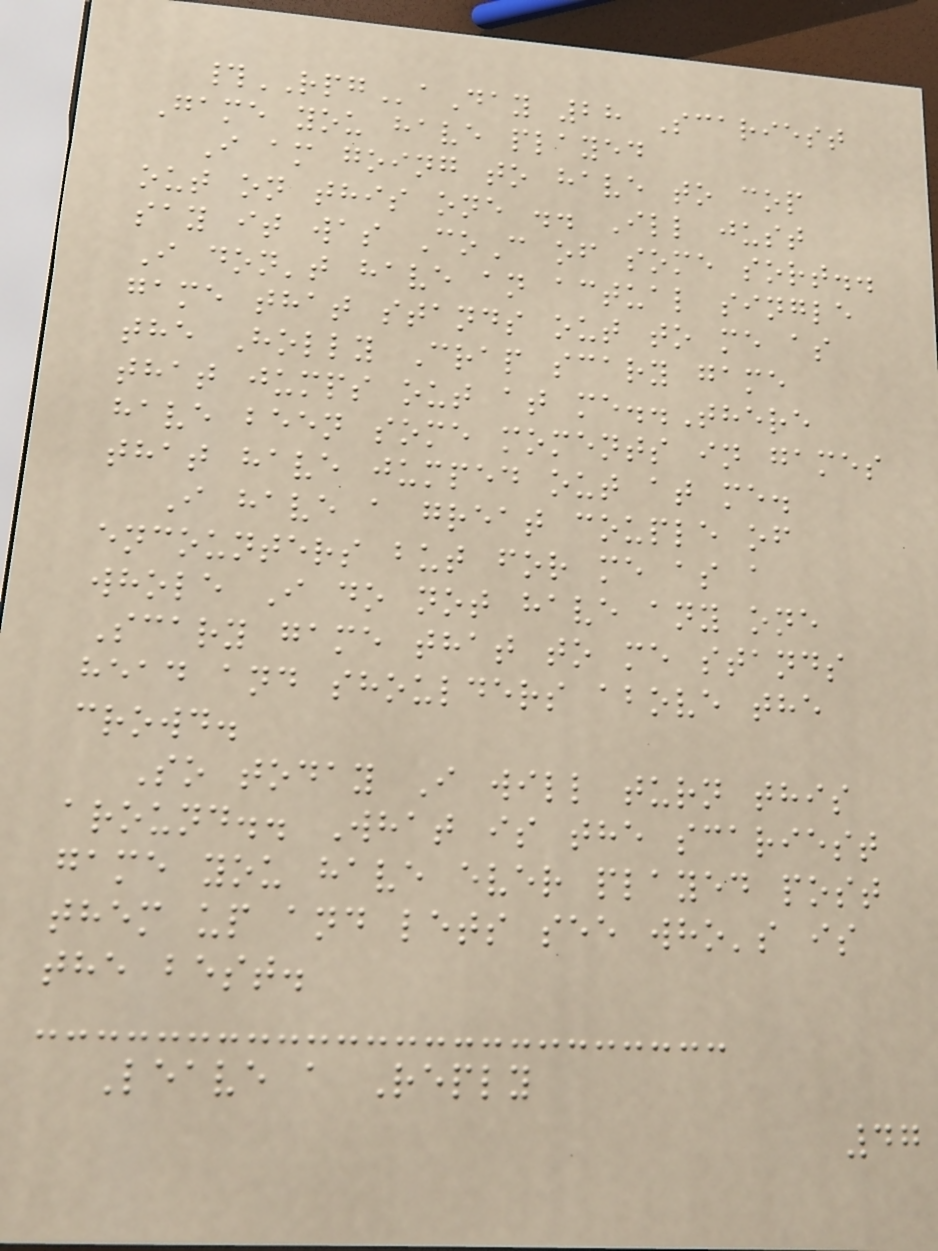#RPGaDay 28 Scariest
Game you have played
I am going to have to cop
out on this one .. Ill just
say it was CoC of some sort..
I don't have an actual single
game that stands out to me as
the Holly Crap scary game
that jumps out at me..There
have been some moments in games
that have jumped out at me.
I have a great couple of
encounters but for me as a
whole I do not have any one
Scary game that to me stands
head and shoulders above the
crowd.
So today I will turn this
around.. What is the scariest
game you have ever played post
them up and lets see who's is
the best.
Leave a Reply
47
